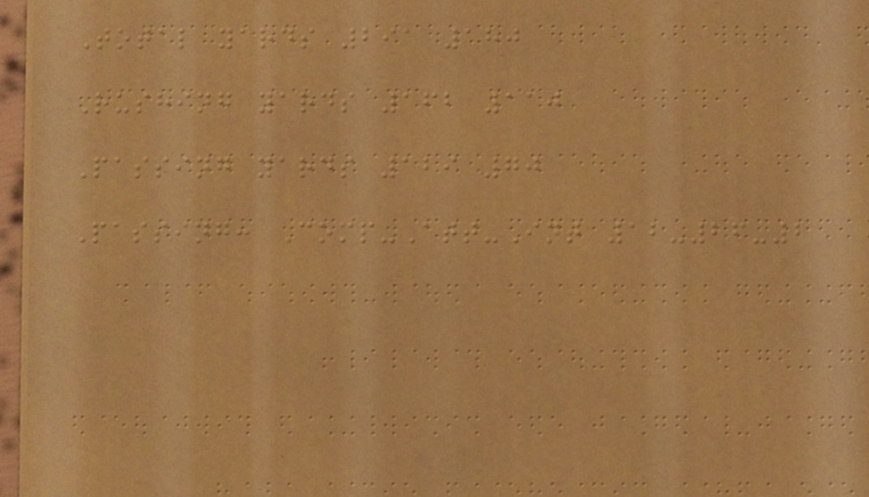Total yards 291 180
Rushing yards 162 110
Passing yards 129 70
Passing: Comp-Att-Int 12-26-2
